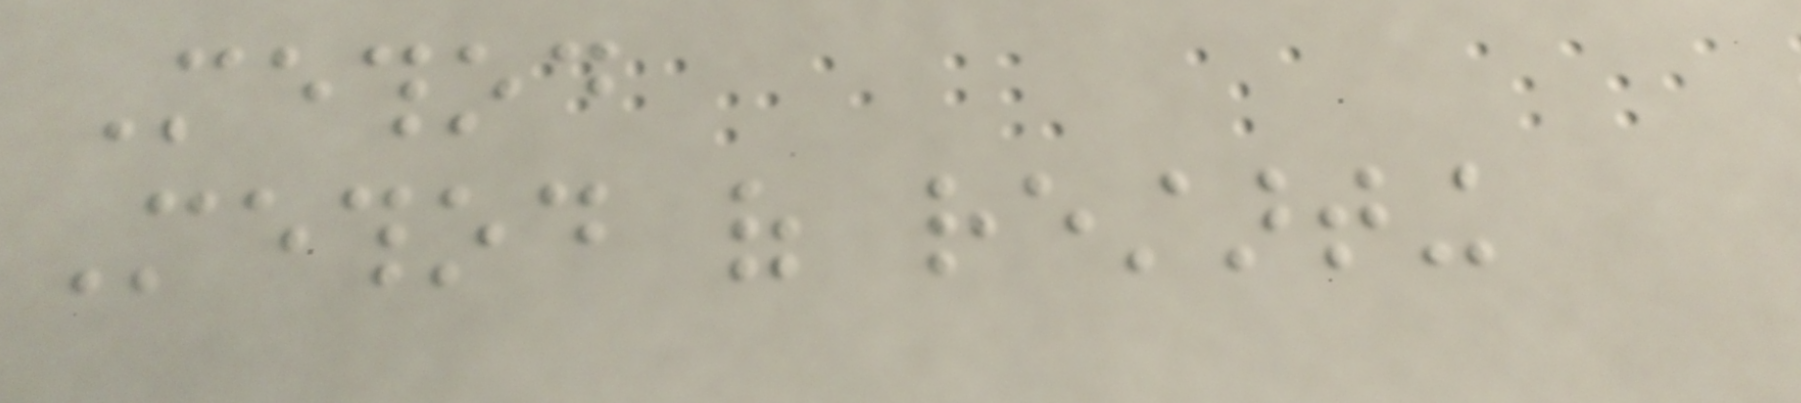Method
Method of restarting
